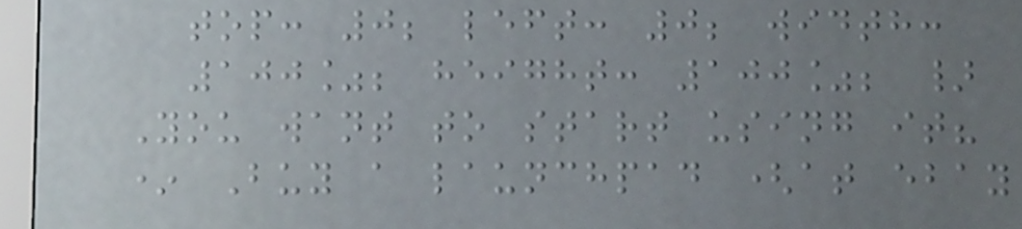top: 0; left: 0; width:
100%; height: 100%; }
You want to start using it?
* Buy a launchpad (at ebay
